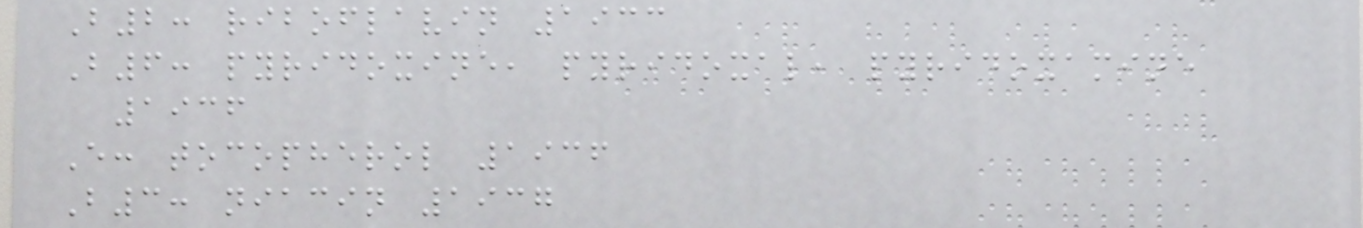B2: riboflavin 1933
B6: pyridoxine, pyridoxal, pyridoxamine
1936
E: tocopherol 1936
B3: niacin 1937
